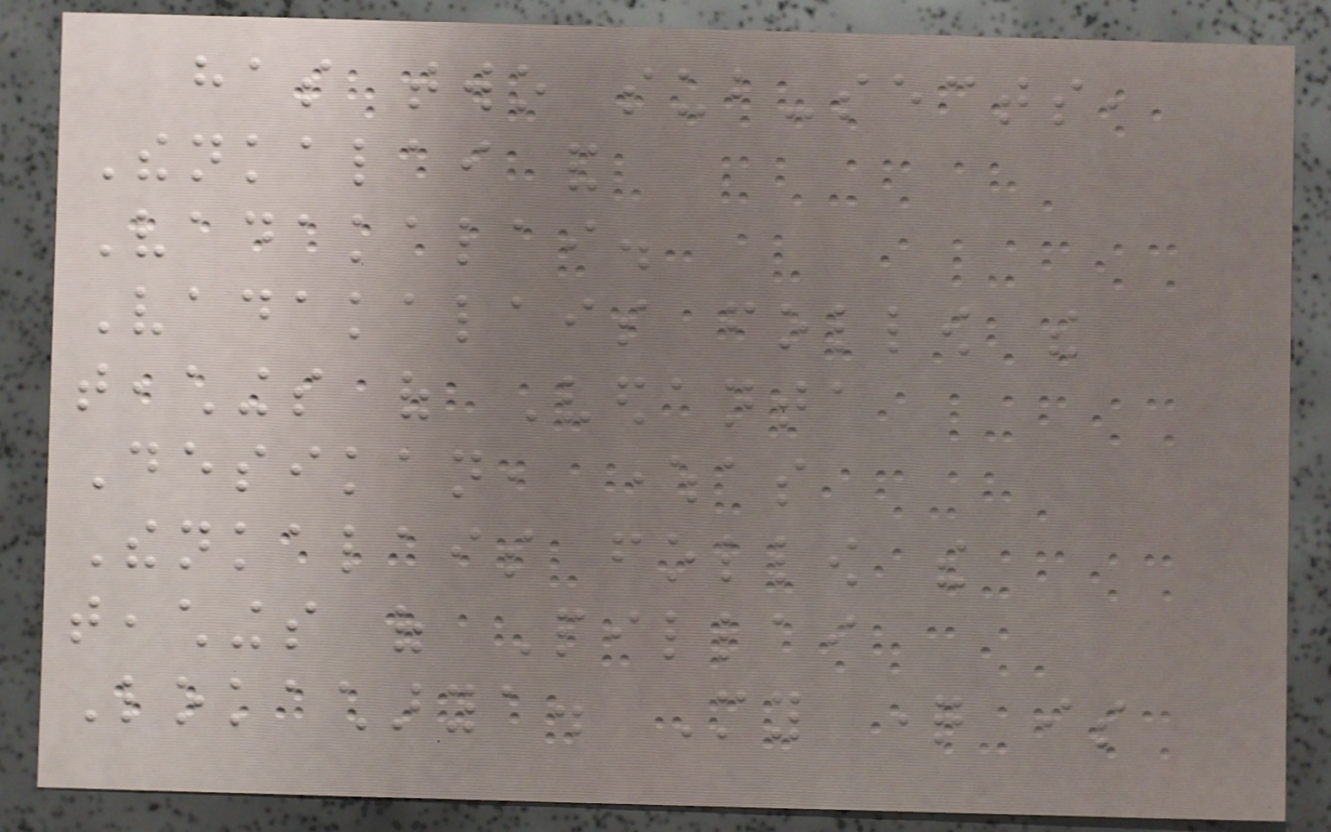has two sub-sects,
Thenkalai and
Vadakalai.
Vadakalais follow the
teachings of Vedanta
Desikan, whereas
Thenkalais follow the
teachings of Pillai
Lokacharya. My question is
